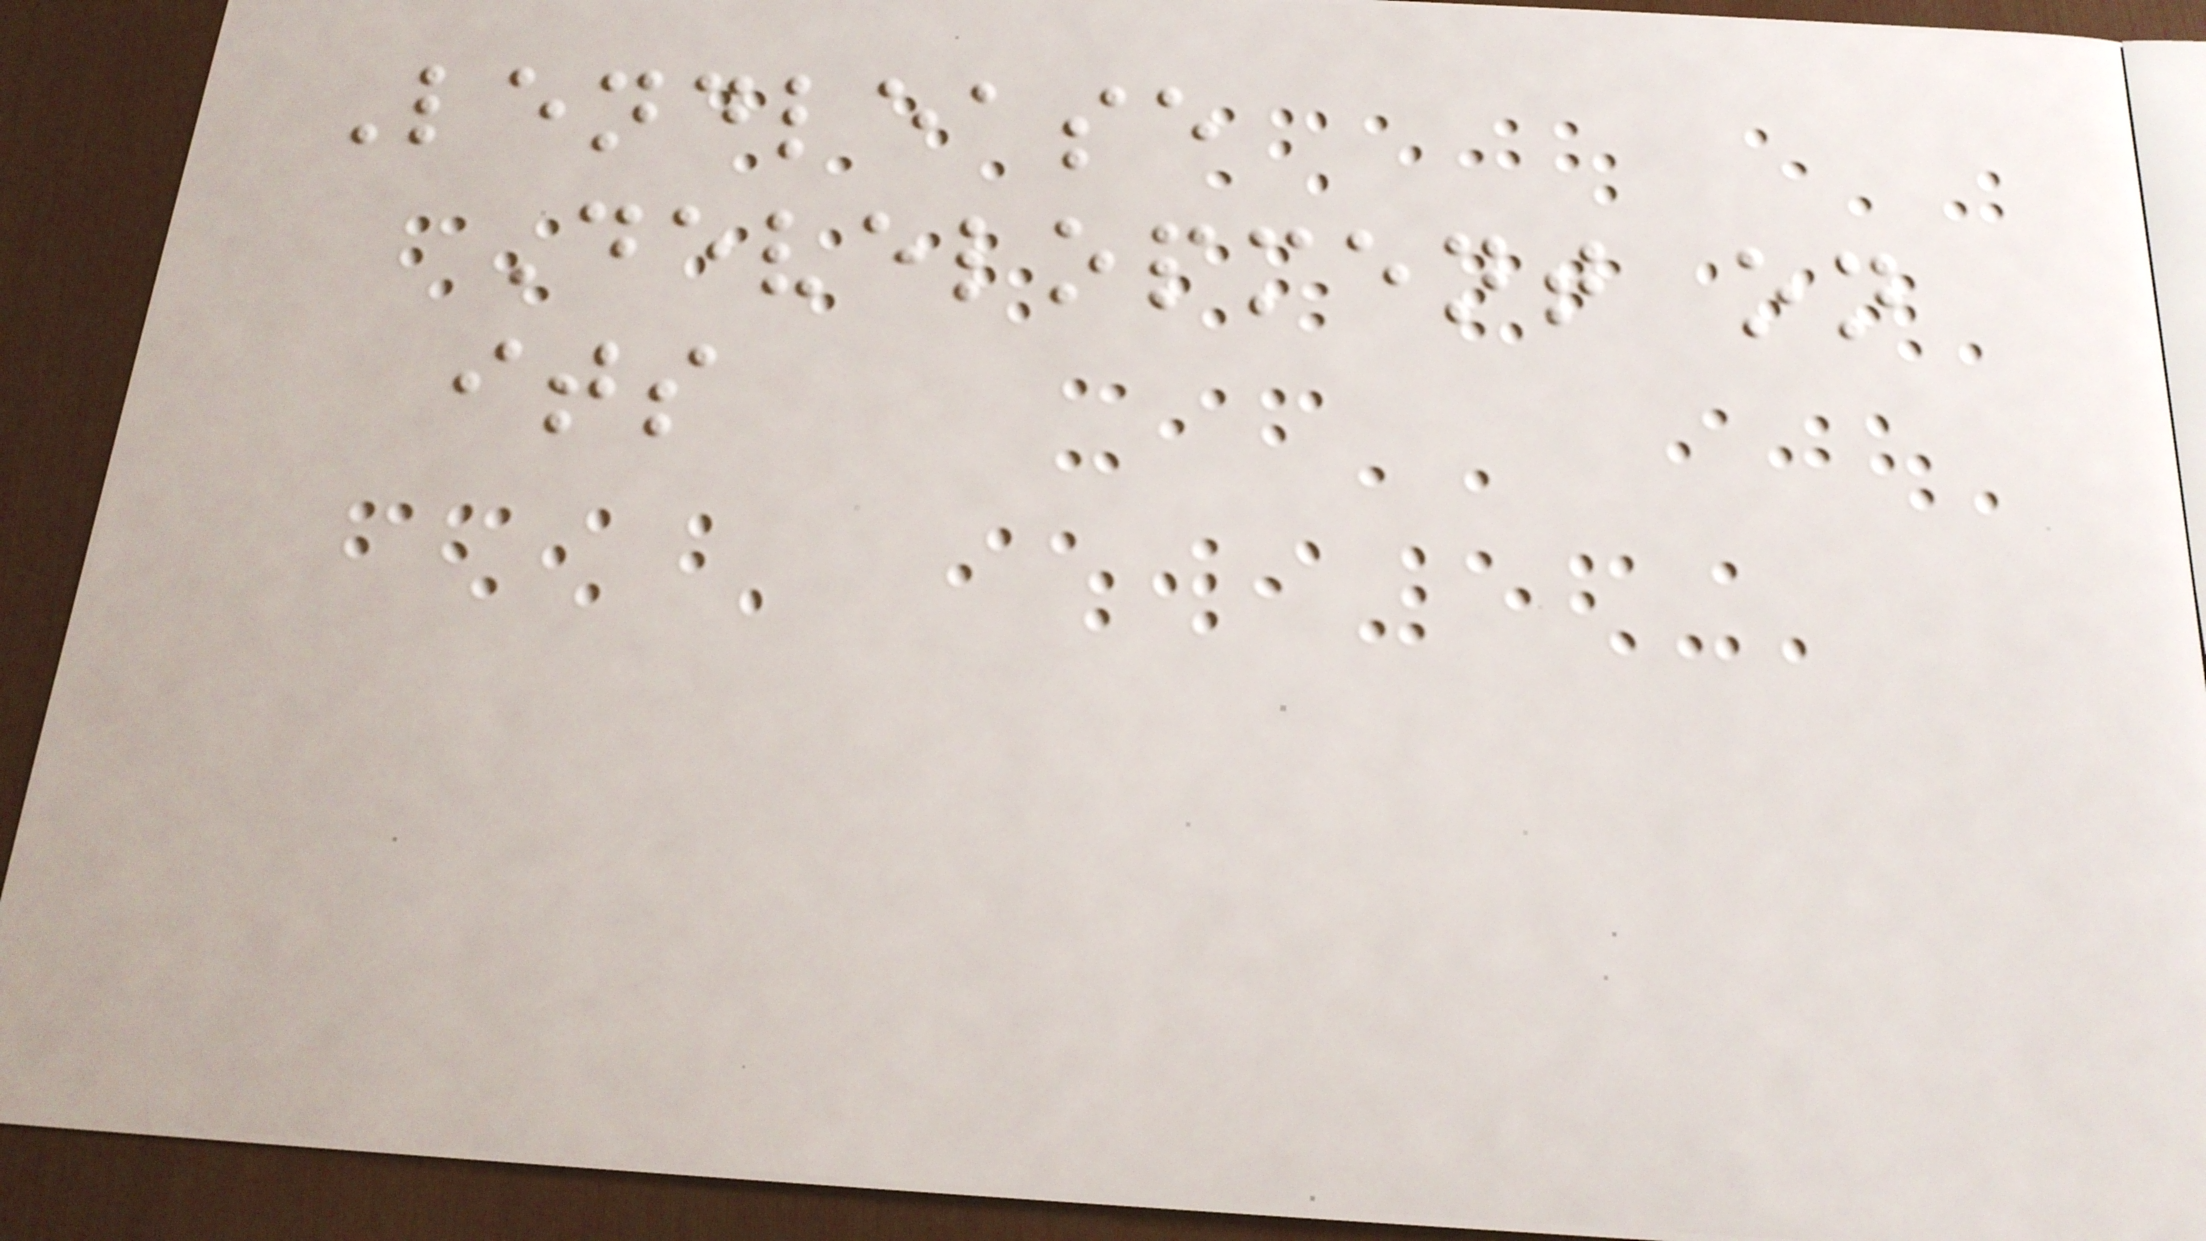Lendlease
Development on
its
